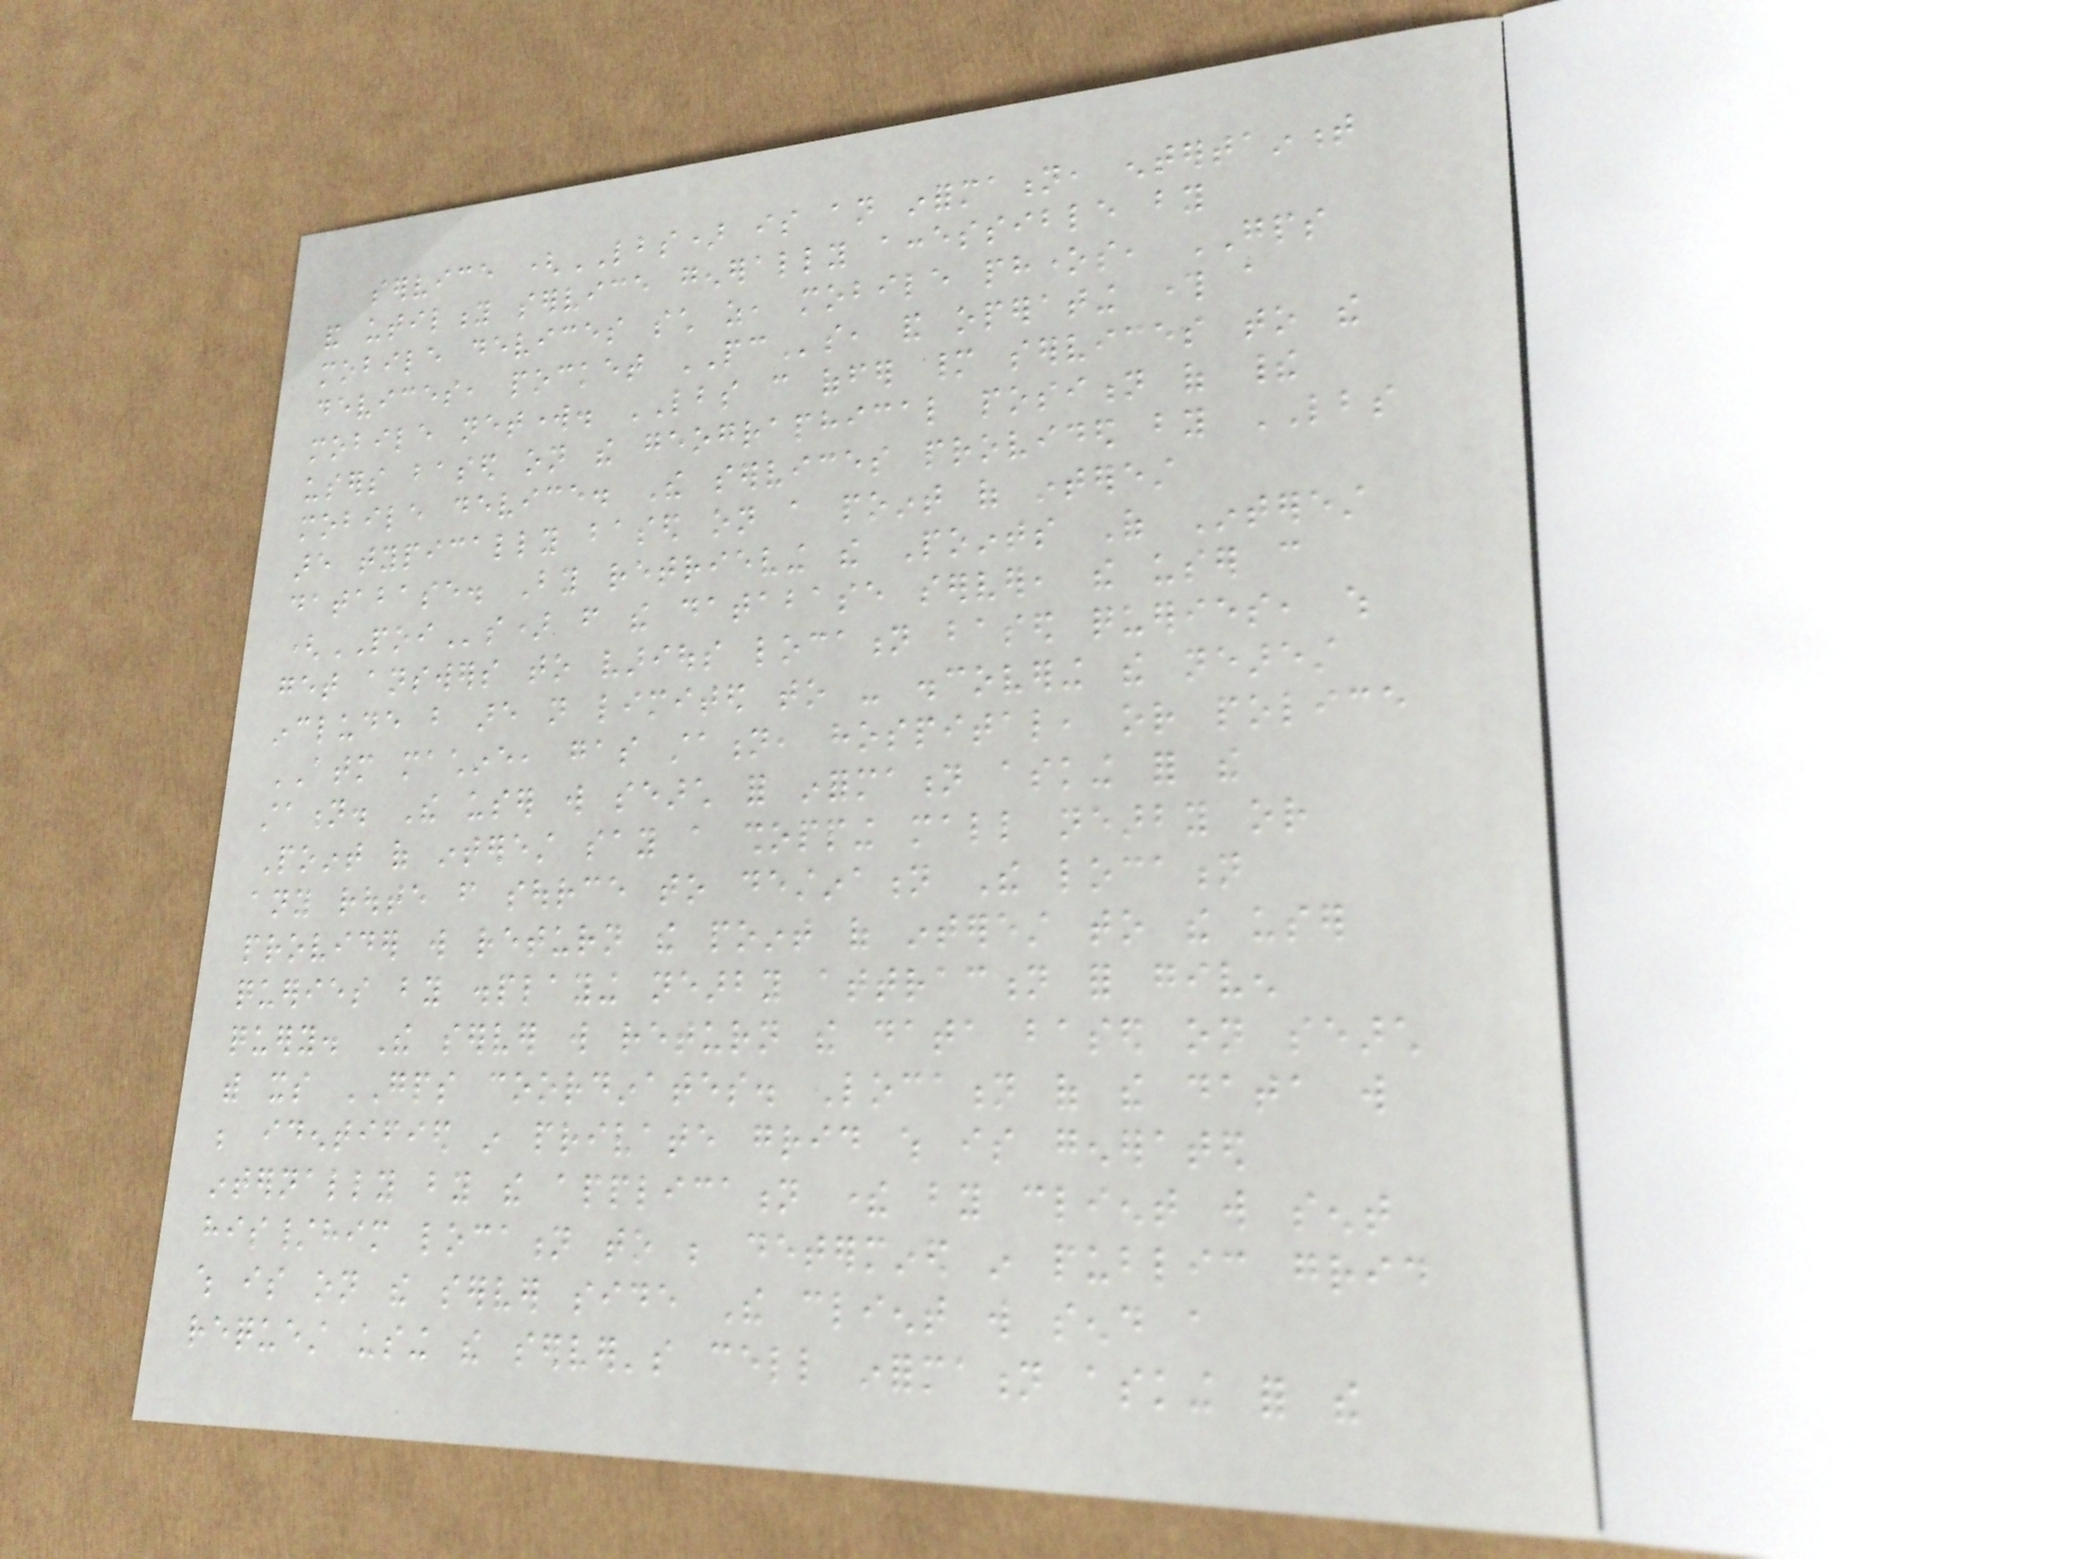service (LBS) is an information, entertainment
and utility service generally accessible by
mobile devices such as, mobile phones, GPS
devices, pocket PCs, and operating through a
mobile network. LBS can offer many services to the
users based on the geographical position of their
mobile device. The services provided by LBS
are typically based on a point of interest
database. By retrieving the Points Of Interest
(POIs) from the database server, the user can
get answers to various location based queries, which
include but are not limited to - discovering the nearest
ATM machine, gas station, hospital, or police
station. The user will search for information asking for the
Point of interest say a shopping mall nearby or
any route from source to destination The location
provider will return the point of interest to the user
queries by displaying nearby attraction for given
query. The server will return the data based on search
with its GPS coordinates. Location of the data will
be identified in private grid which is generated
internally by the application there by client will sent
his/him location to be determined in public grid
which is on the server side The client will send a
request using the server's cell information asking for the
